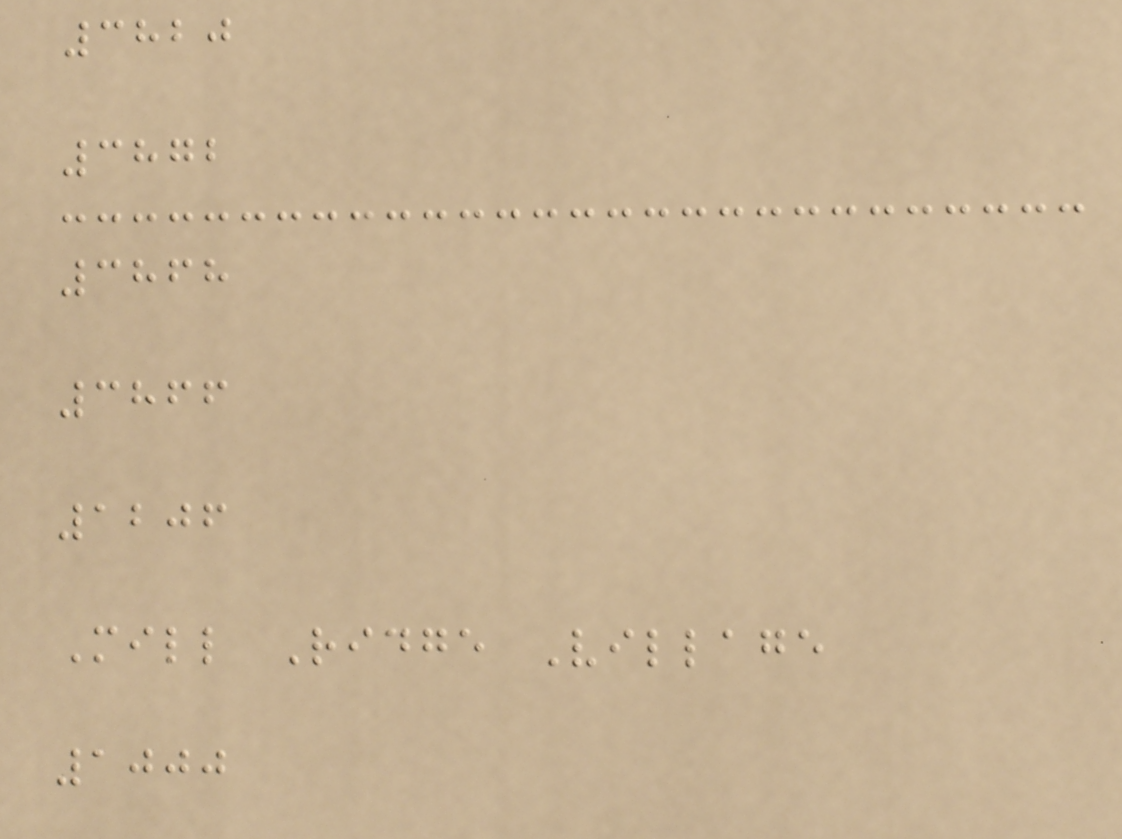3820
3872
3868
3866
1206
Mill Ridge Village
1000
